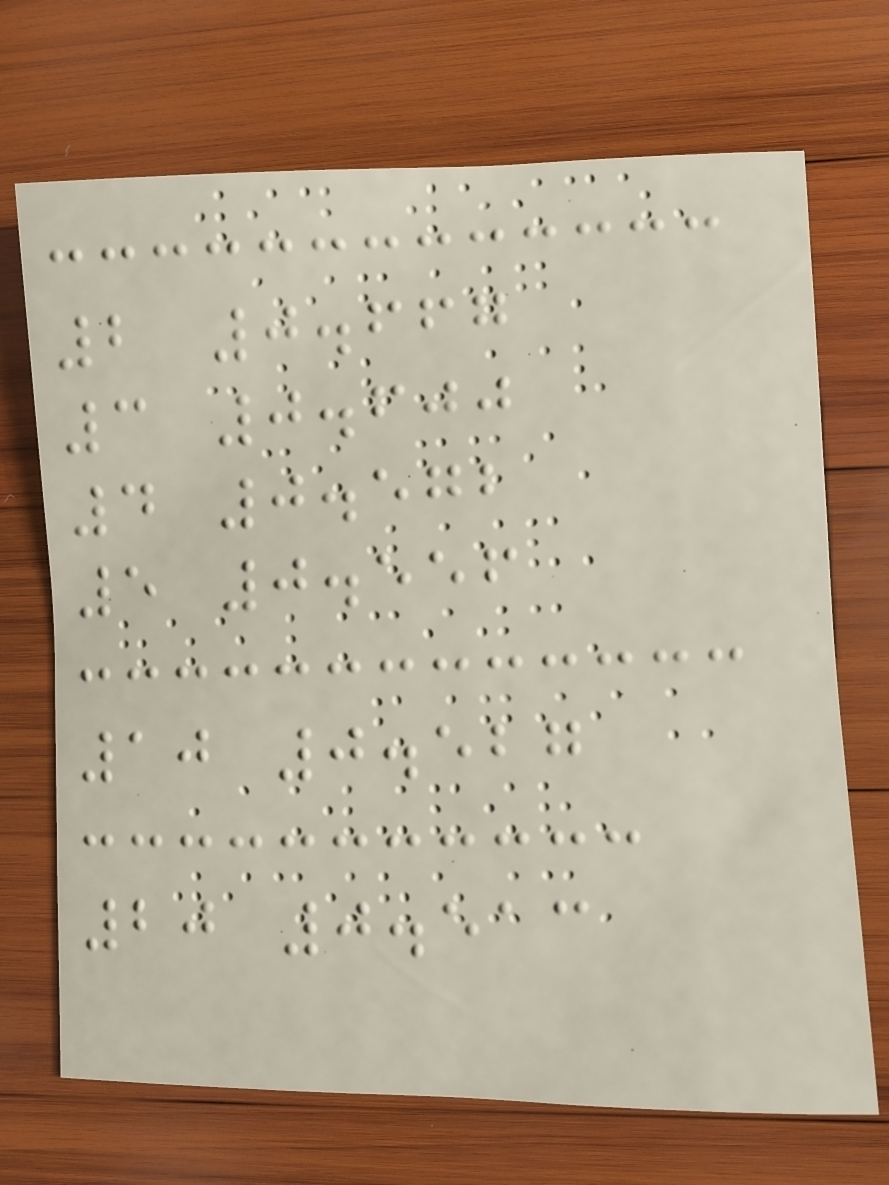2 0.667
3 0.600
4 0.572
5 0.556
10 0.527
20 0.513
